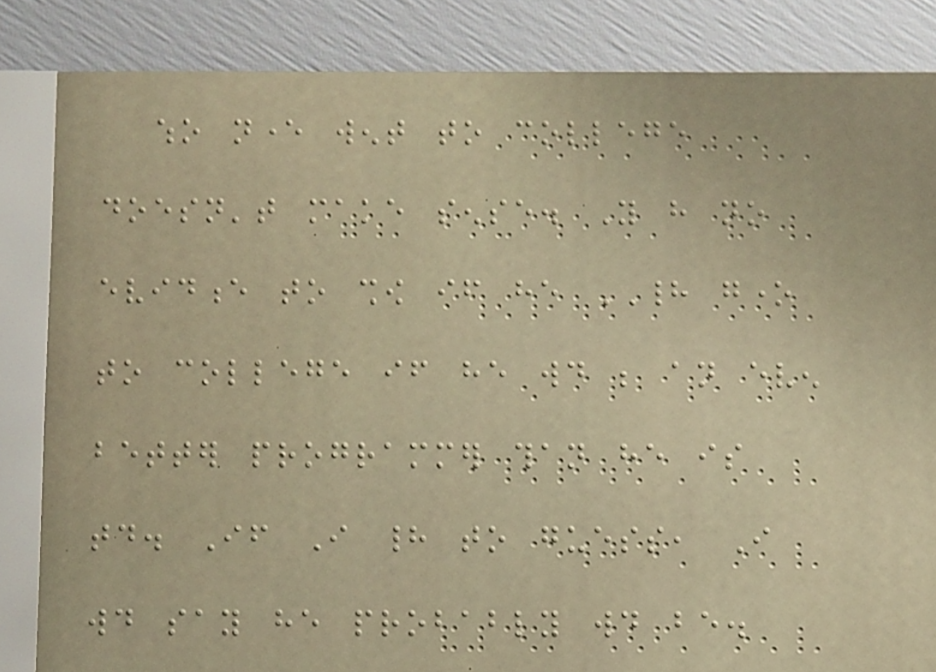who never went to college
doesn't make sense. You have no
evidence to show if he HAD gone
to college if he would be an even
better programmer than he is
today. If I had to guess, I
would say he probably would be.
